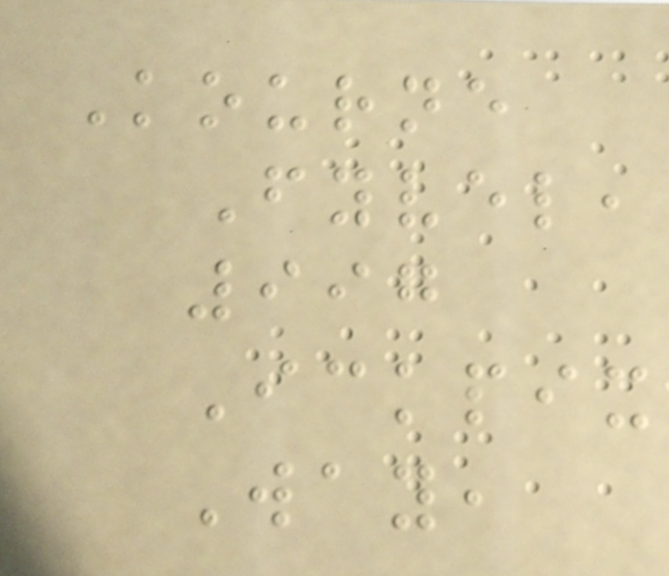Kourne
Fyvel,
997
Ickpix
Way,
